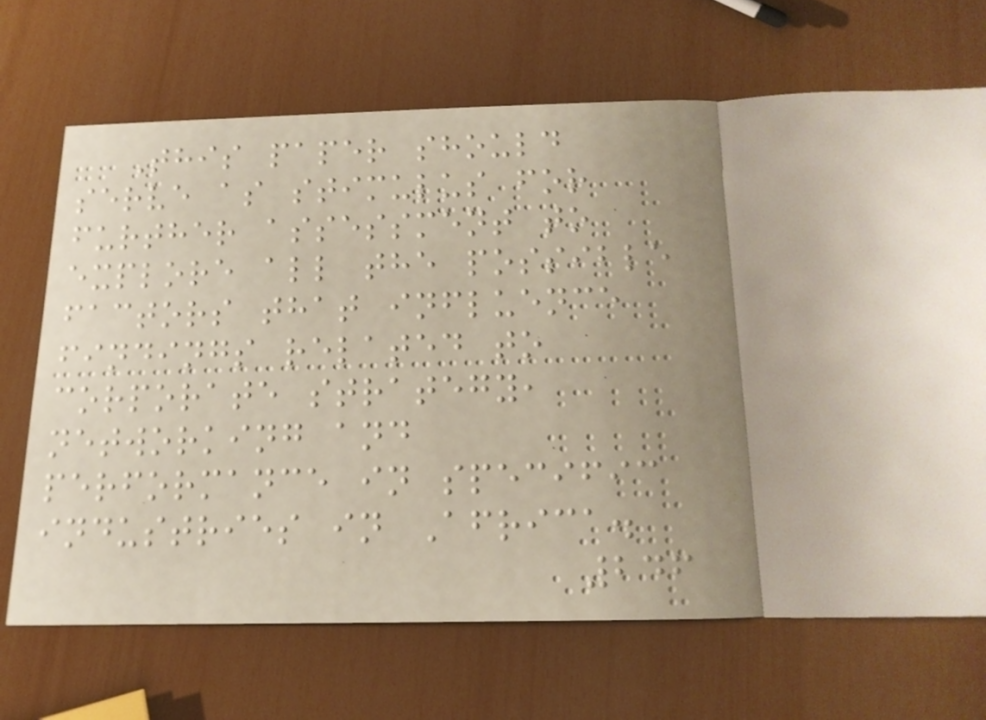This paper should
serve as stimulus for
further assessment to
explore all the possible
factors that influence
findings related to
corporate strategy,
networking and
performance in specific
industries in Africa.
246
